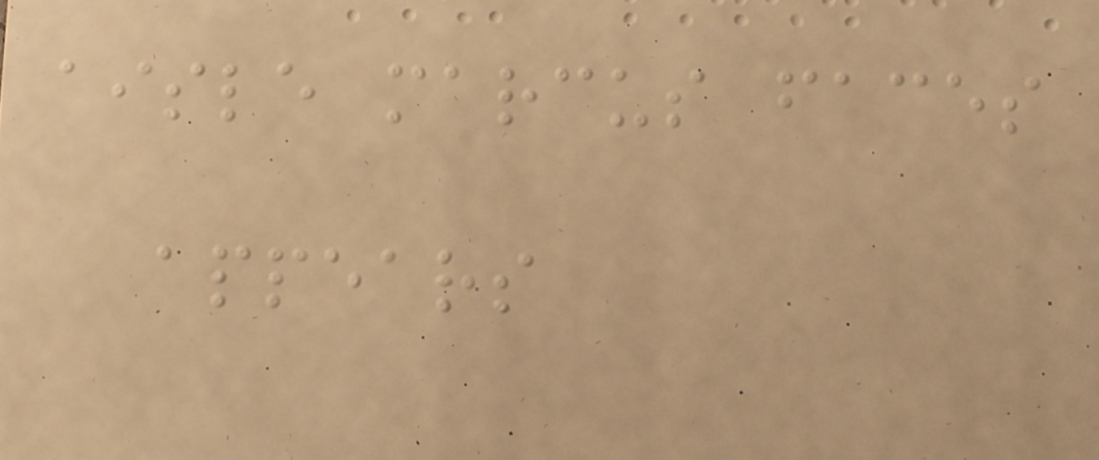aisle marcus faces
appears
